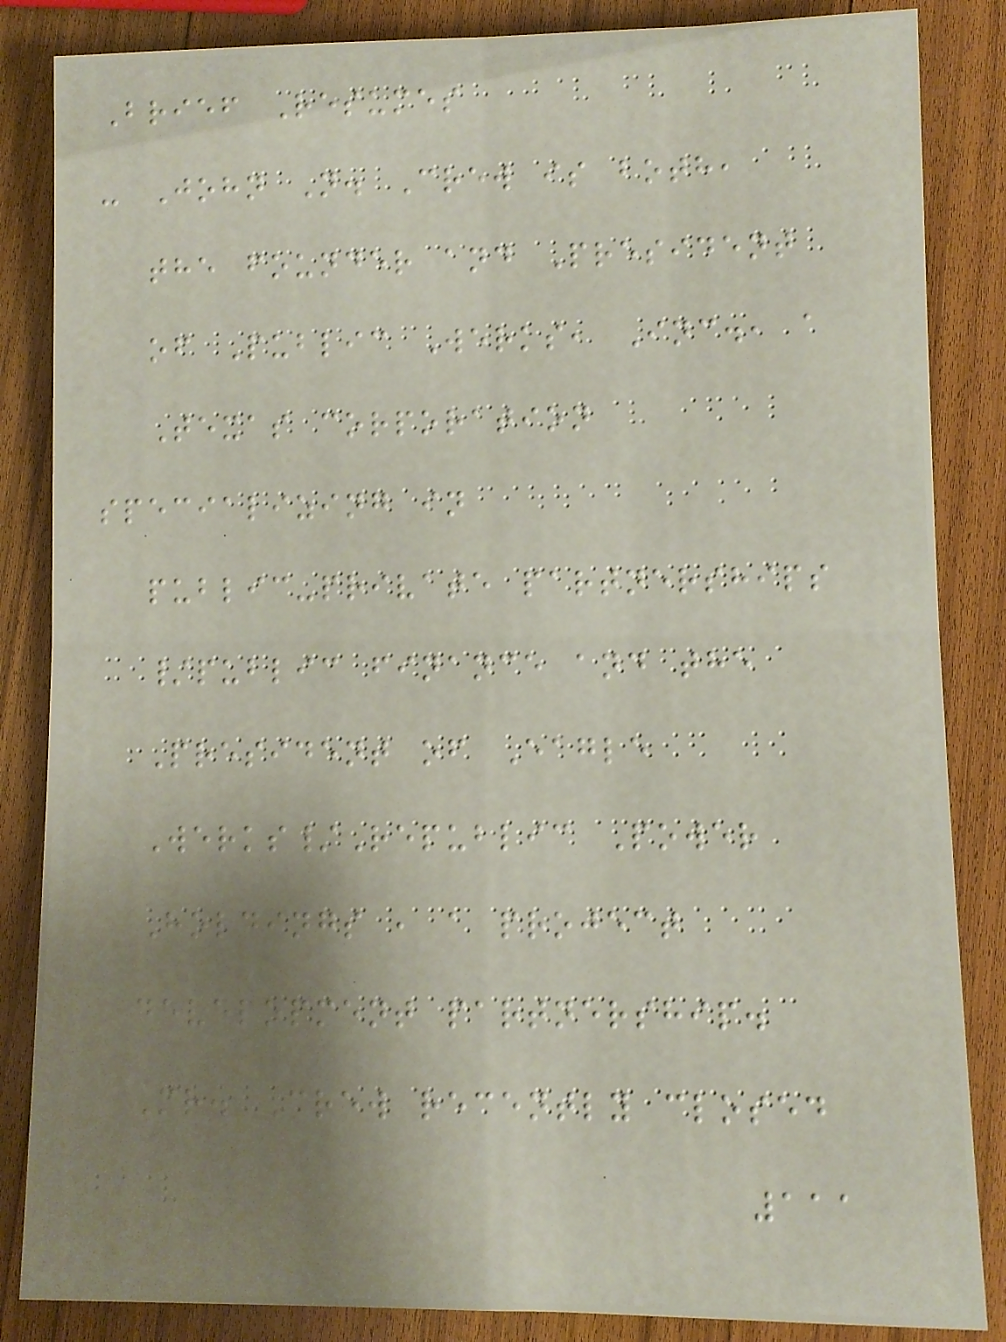Brief Resumes
- John N. Crew is both,
the founder and President
of Public Werks, Inc., a
Texas corporation
specializing in
public-private partnerships
/public finance and the
President of Eagle
Werks/Republic Power
Holdings , a project
development partnership.
Mr. Crew recently closed
111
